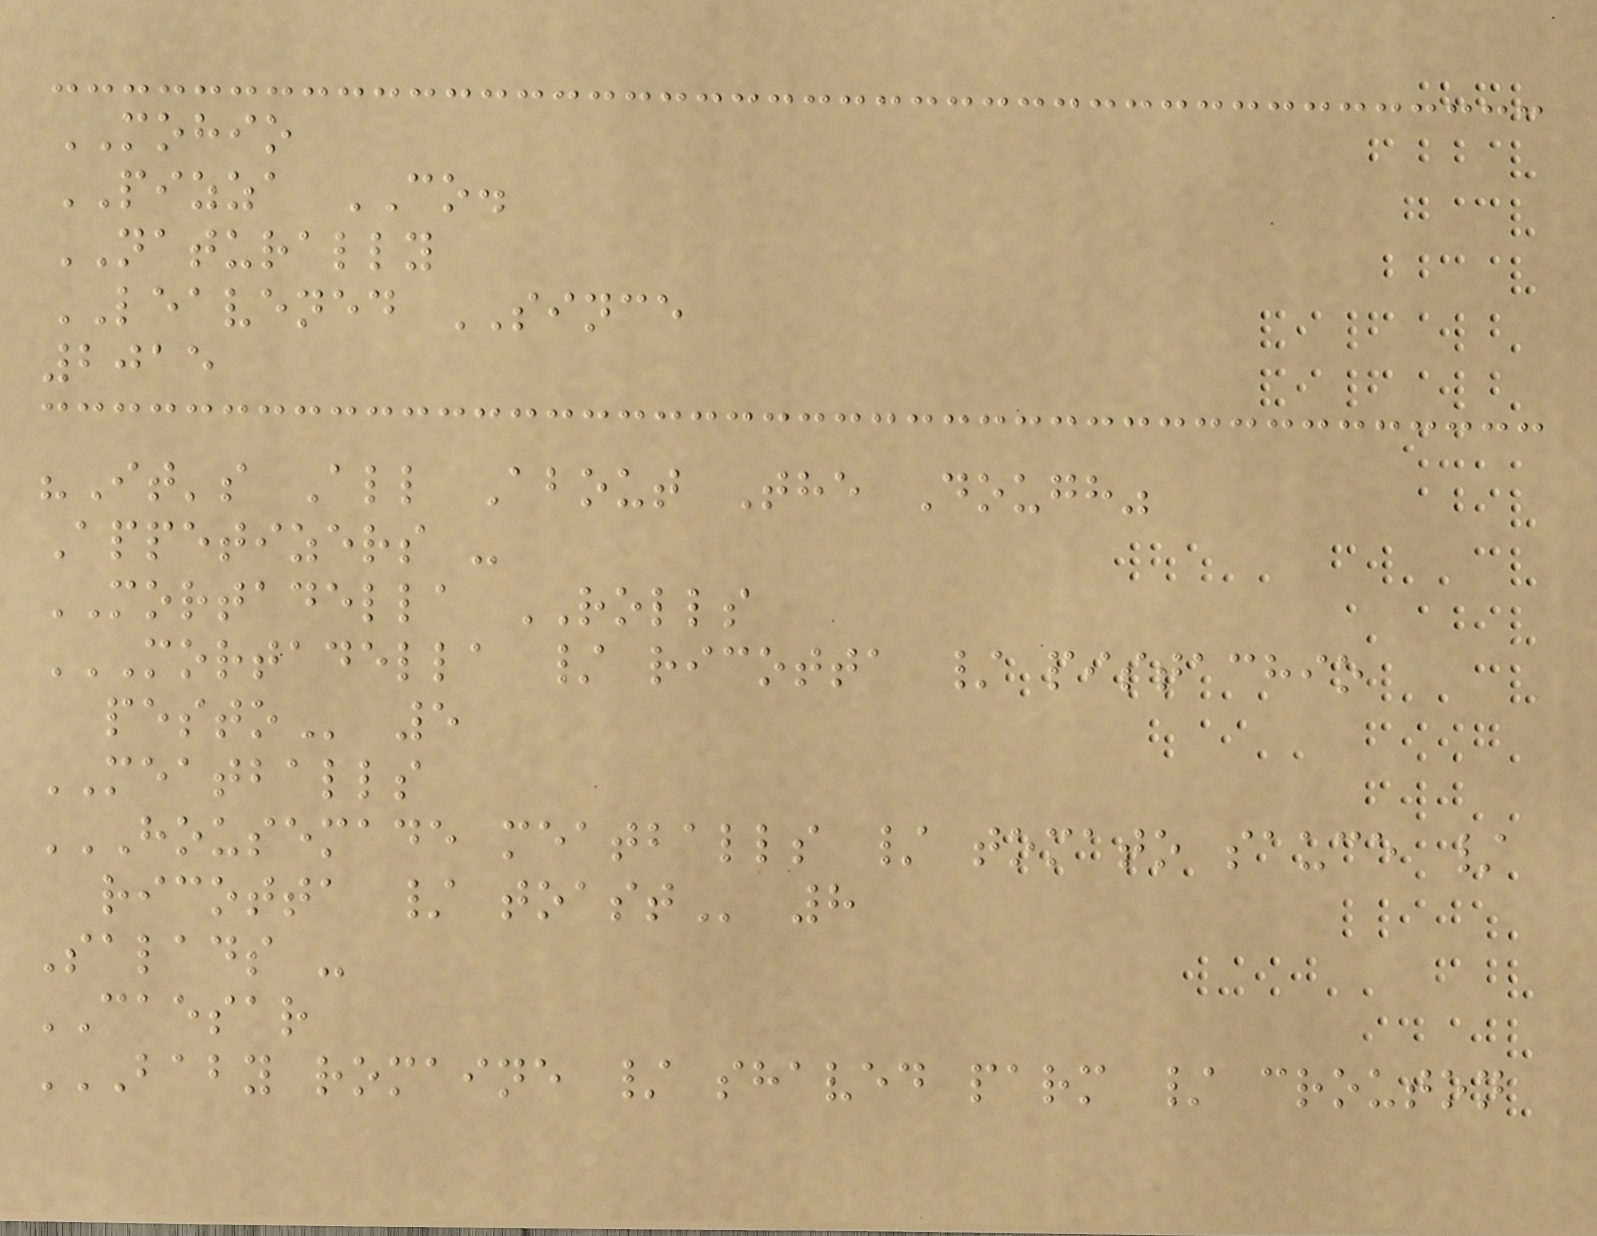MOHIO
PIZZA CO.
NATURALLY
LEAVENED SINCE
2015
"It's All About The Dough"
Appetizers -
MORTADELLA ROLLS
MORTADELLA / RICOTTA / PISTACHIO
PESTO 5
MEATBALLS
HOUSEMADE MEATBALLS / TOMATO SAUCE /
RICOTTA / TOAST 8
Salads -
CAESAR
BABY ROMAINE / SHAVED PARM / CROUTON
